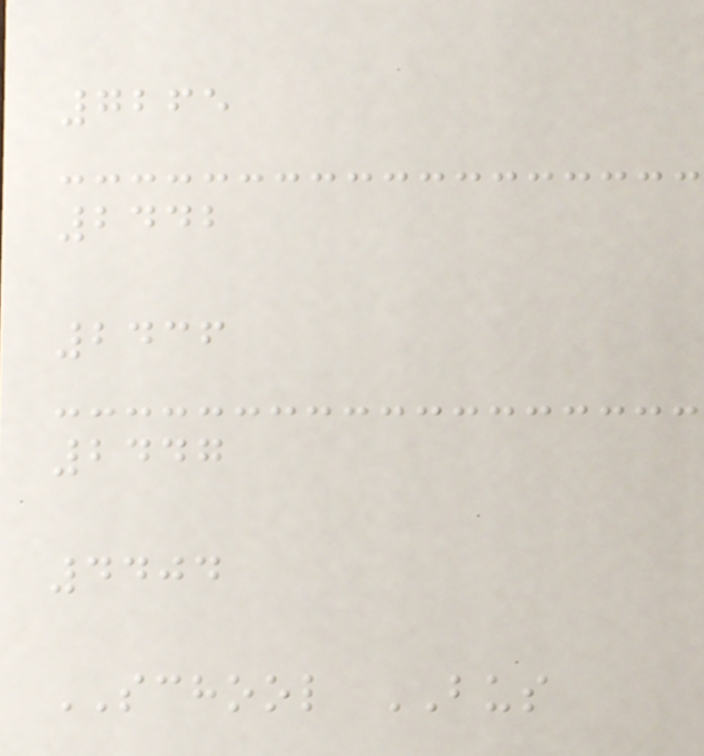7265
2442
2436
2447
4404
SCHOOL BUS
